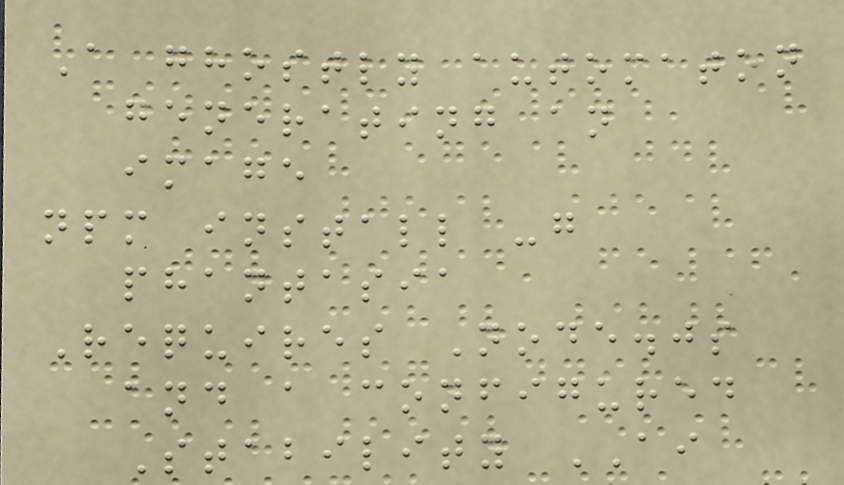A ghostly automaton
generating an
image
npm install -g
phantasia
Requires Node.js
and a configured
Stability AI
